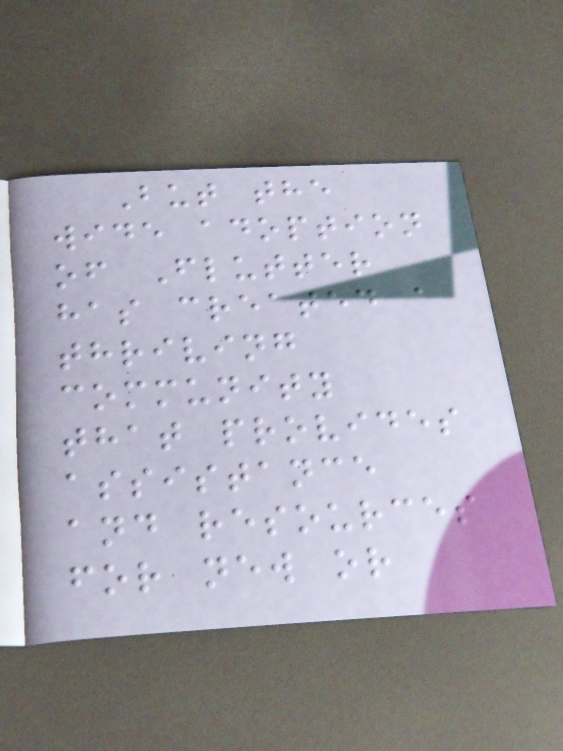But the
wide adoption
of Flutter
has created a
thriving
community
that provides
assistance
and resources
for new or
